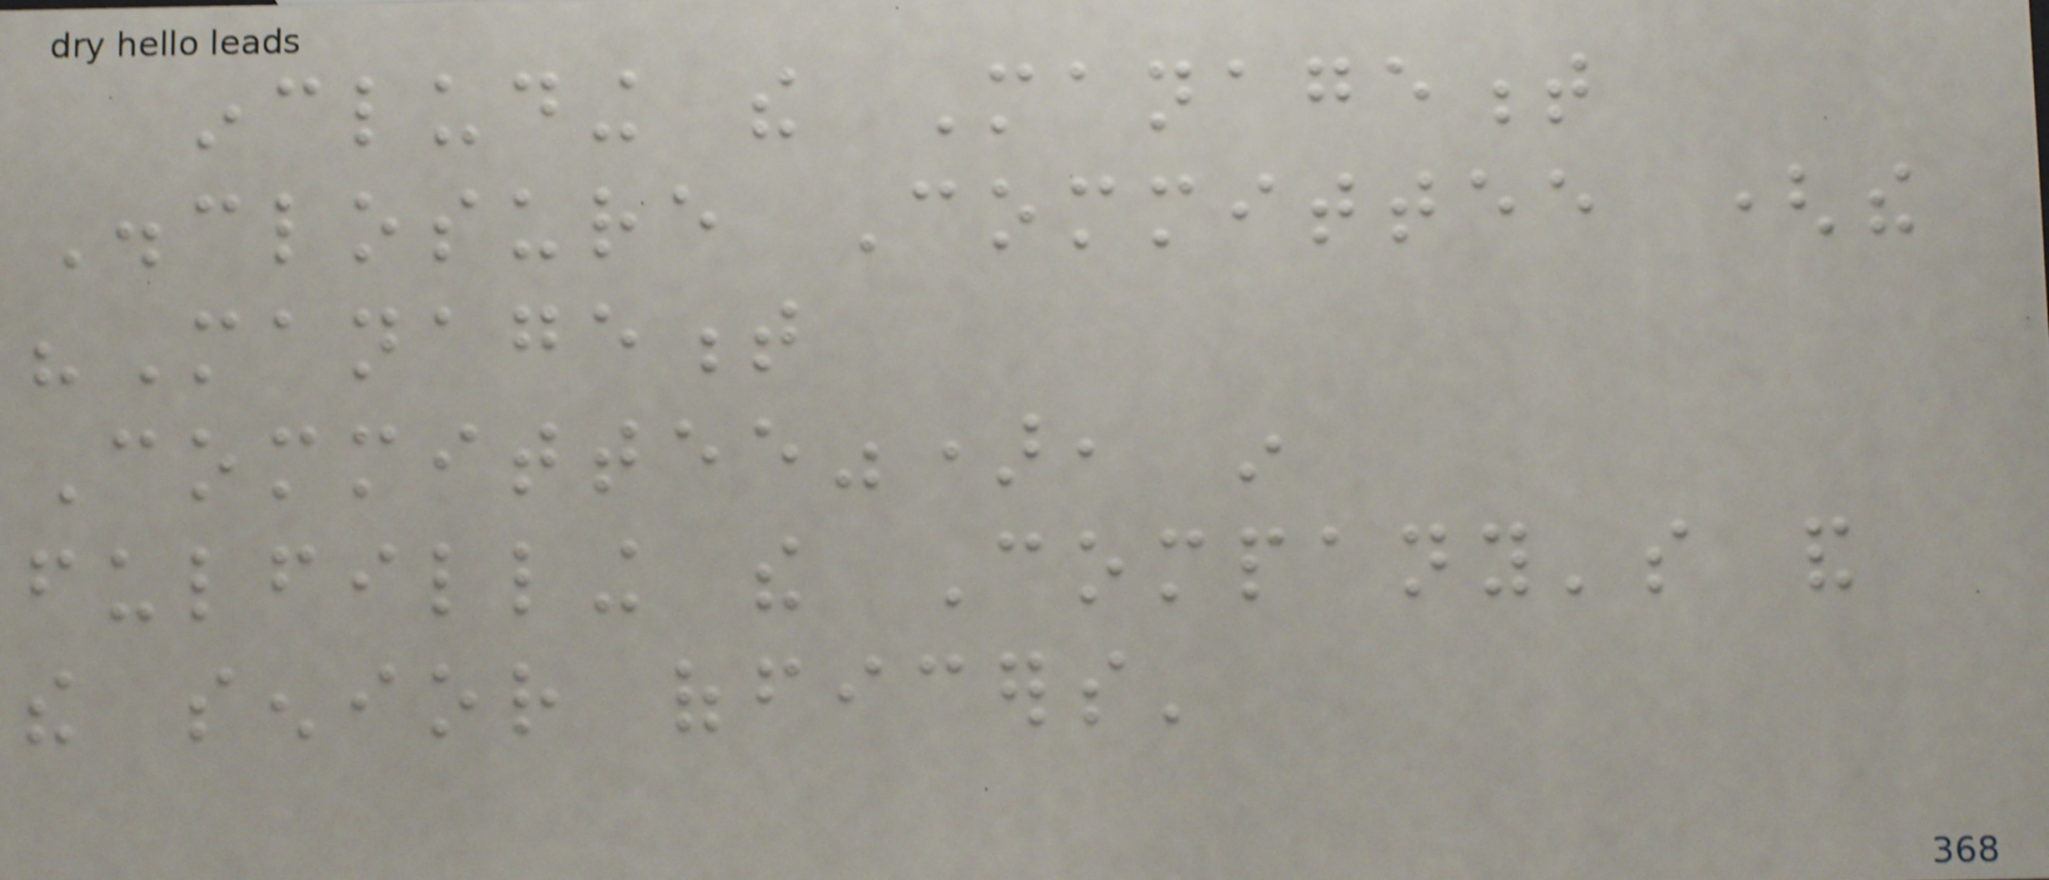including the Management
Disclosure Committee (the
"Management
Committee"), in
fulfilling the Company's and
the senior officers'
